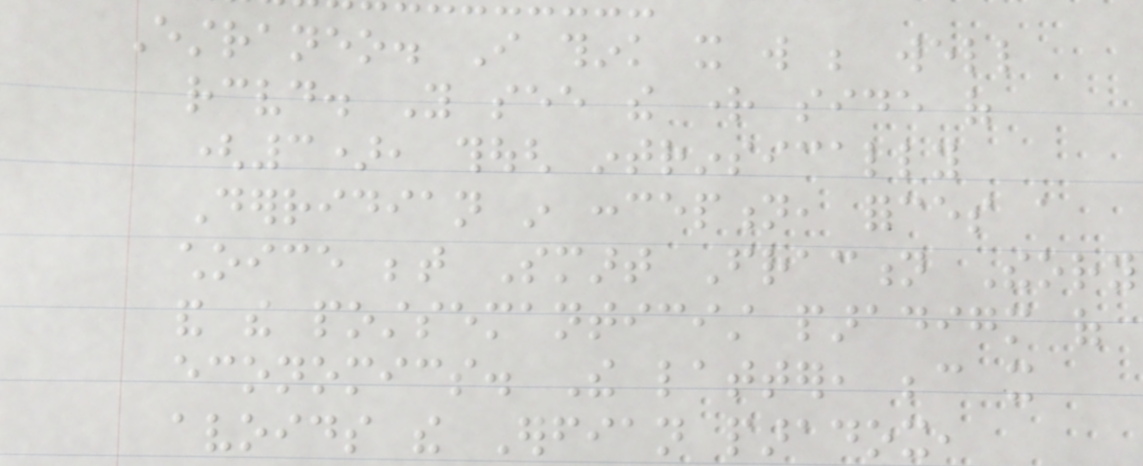Estraneo. I think it will be well
received. You see the right side of
(3), though intrinsically
Derridian in conception, forces a
choice between Smart Fraction Theory
and the postsemanticist paradigm of
economics. The latter, because it
avoids the Erfian paradox,
